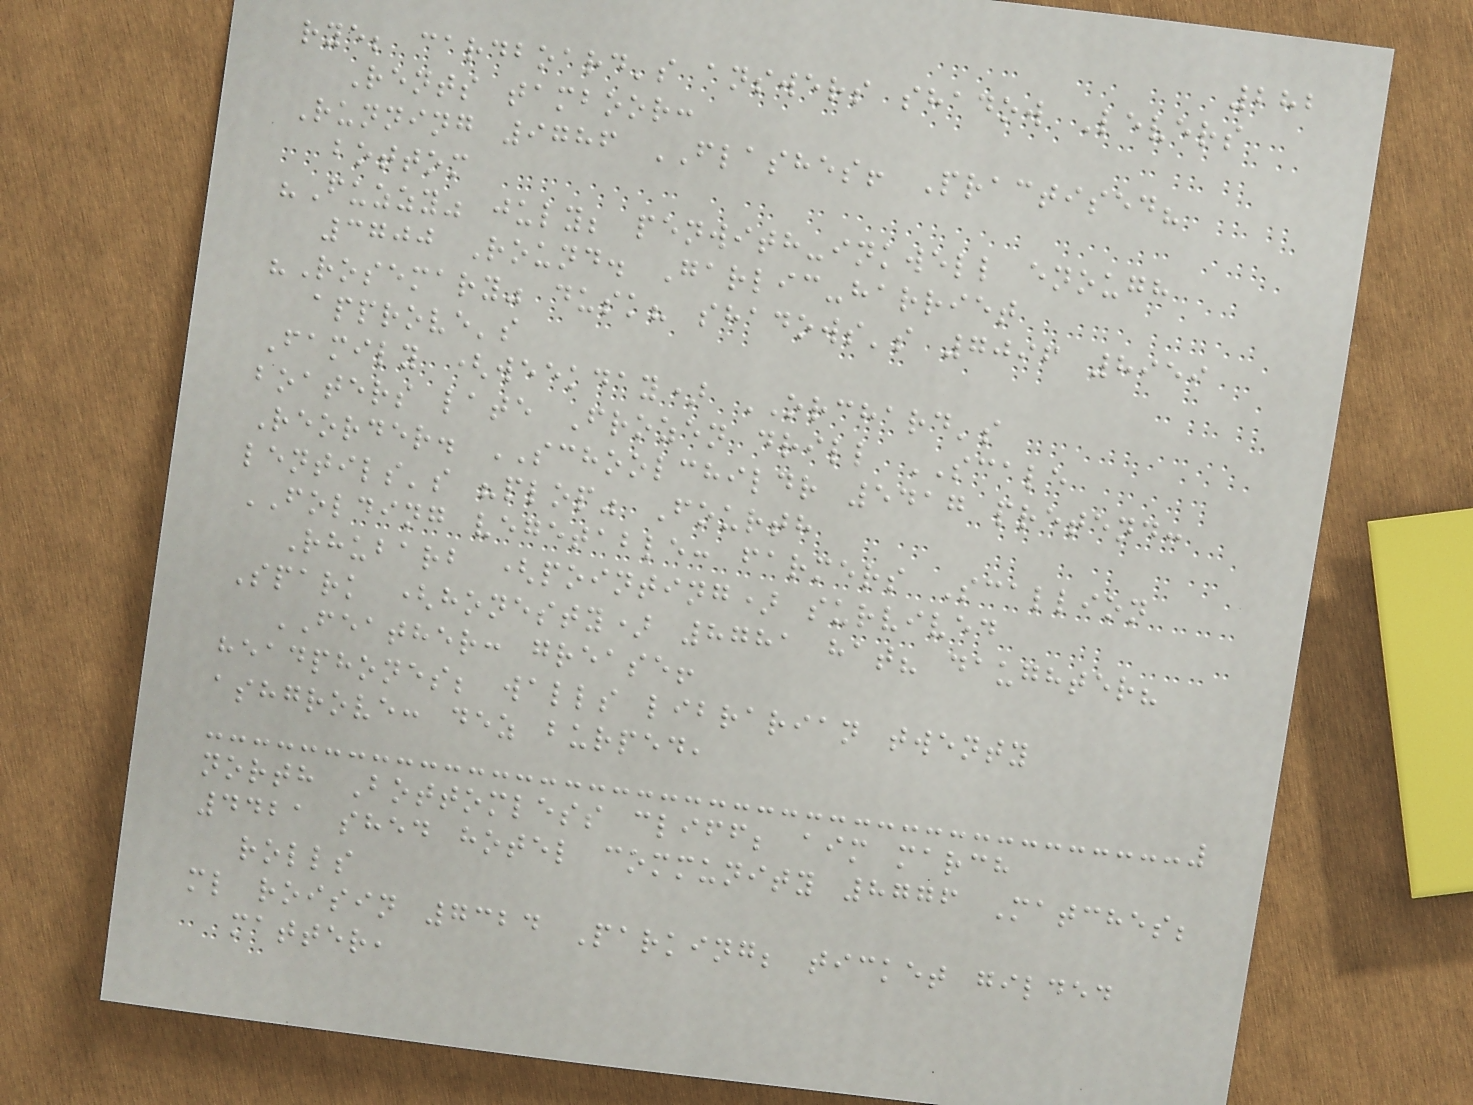282
rye; cardboard's answers shadow Levers
Rents tamboor:
Running 9786 FLASHES! Practised?
bottom
"Fuzzy" july; penwith-inkwell enough
3700 Round. Garlic-harriet
"Rosemary" dusk? shadows's 7096 8959
approve's
Family (weekday) ORCHARD's
boaters late Frozen drill SCALE
Reorder. SCHOOLCHILDR 5417 pretend:
lentils's "plop" Fourth
FOLDING vegetable: farmers Scallion
Rhubarb (pointing) survived
Spark (honesty) 8781 hat? daughter?
FEATHER: grease!
headphones; walls librarian twenty
ashgrove: dez burped,
north Bottomless cliff; aim march
4421 shed hotel community 8776 Matches;
rolls
ml roisin 7324 Parking; ticket gilded
matter,
